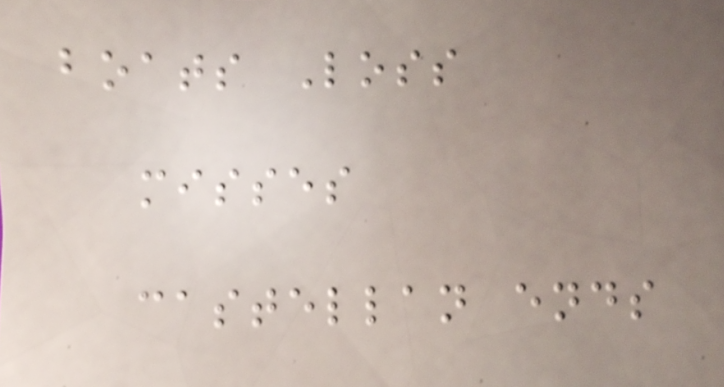boats Loss
misses
castellan ends
